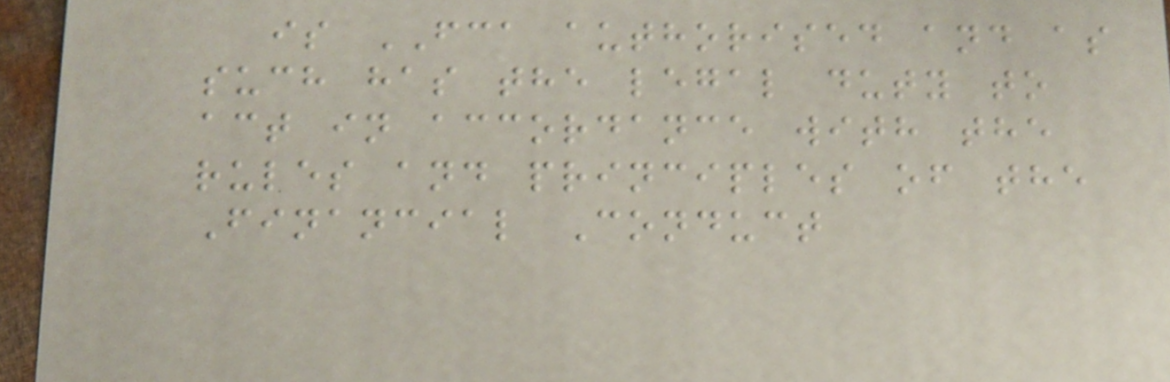is FCA authorised and as
such has the legal duty to
act in accordance with the
rules and principles of the
Financial Conduct
